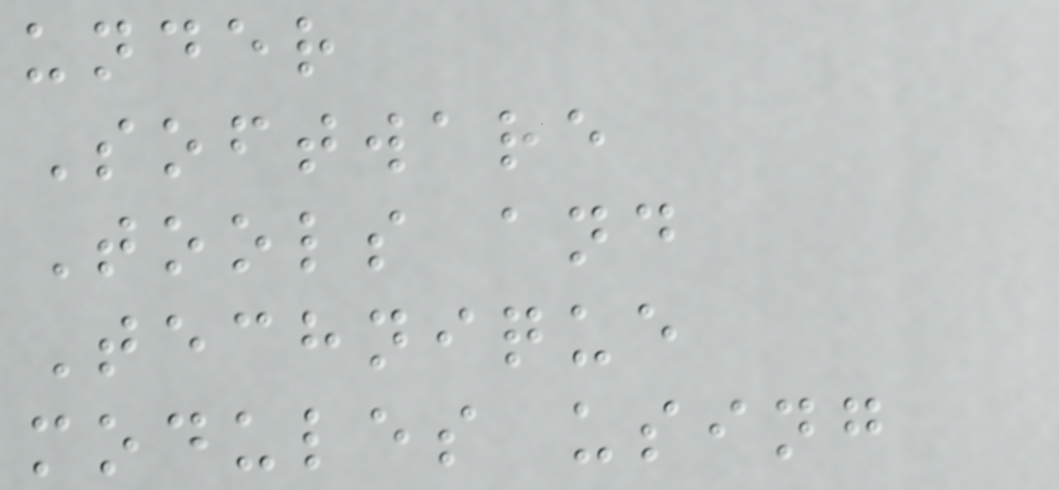under
Software
Tools and
Technique
modules using
